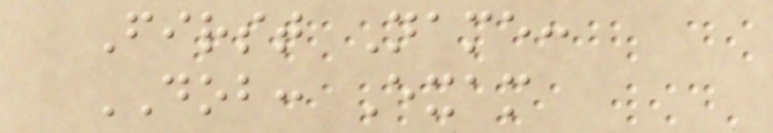First Name:
DOB: Exam
